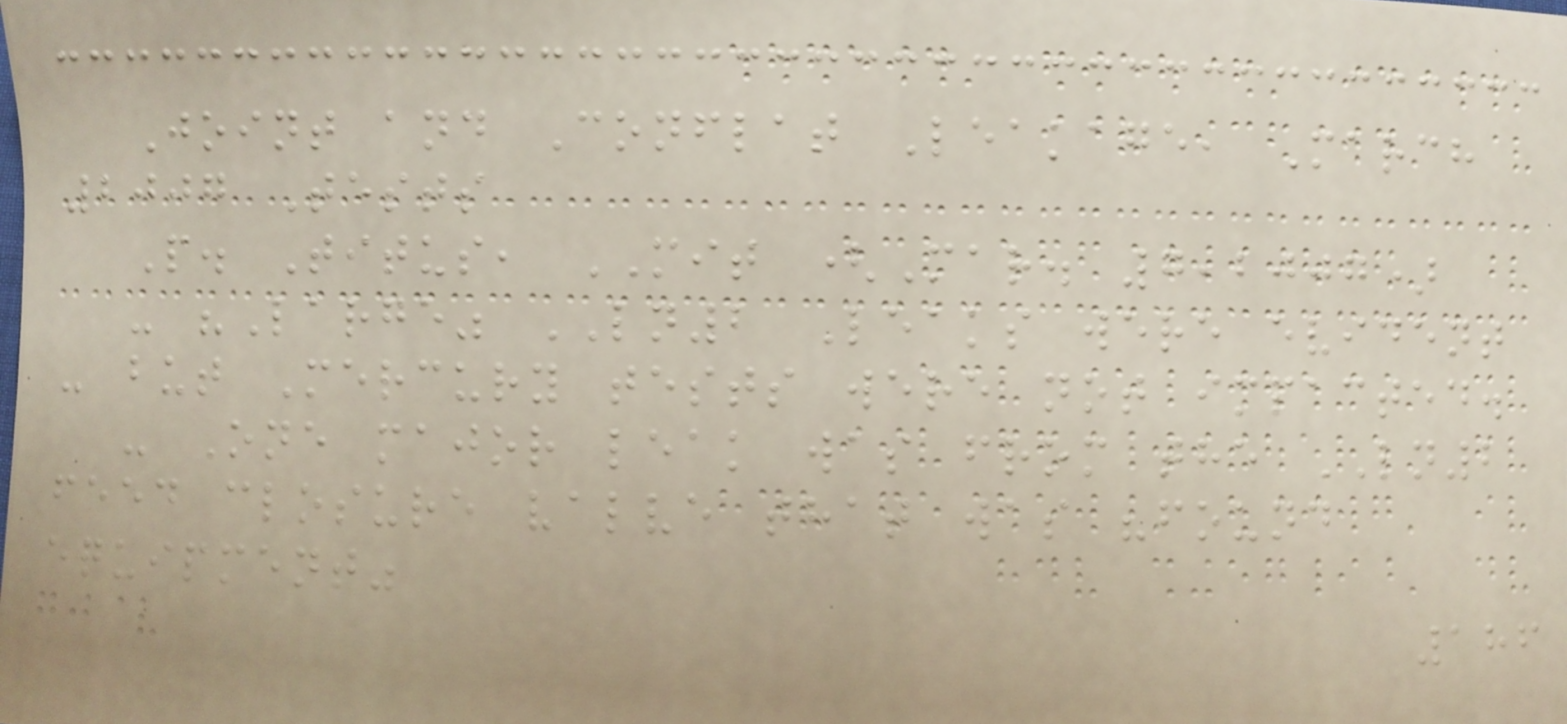Joint and Conflat Leakage, March
2007 Tests
P. Titus, MIT (Mar. 7,2007)
- "Large" LN2 Leaks were evident
- but Mercury tests were not impacted.
- One major leak was from the LN2
feed closure valve that was "found
equipment"
186
